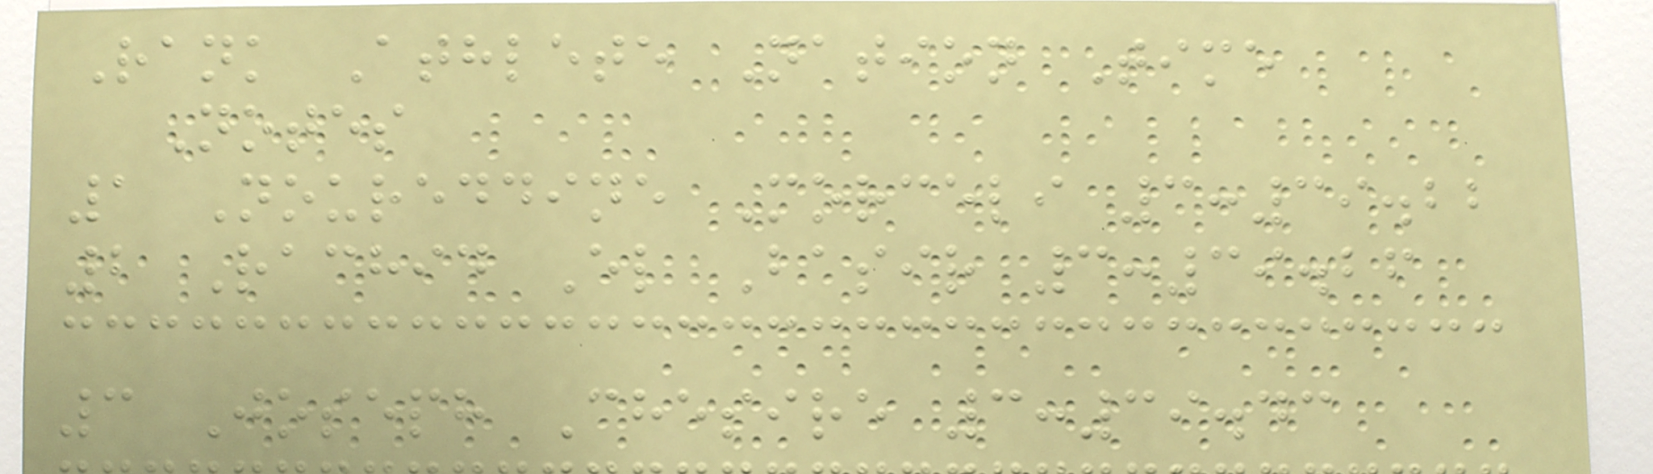Rank Athlete Nation Time
Notes
1 Noureddine Morceli 3:39.22
2 Rachid El Basir 3:39.26
3 Joseph Chesire 3:39.43
